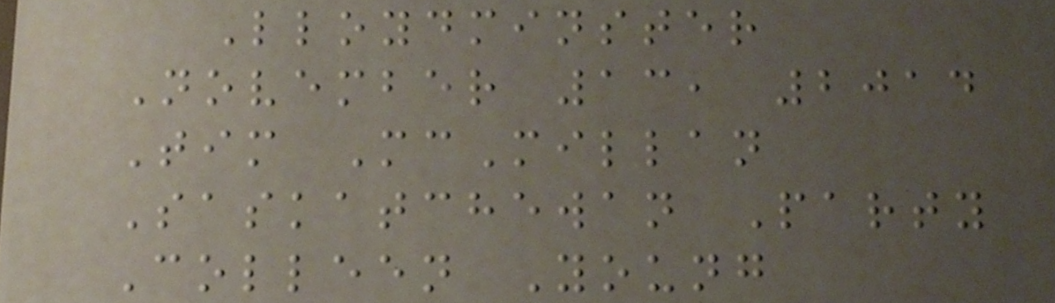Lloydminster
November 13, 2014
Tim McMillan
Saskatchewan Party
Colleen Young
